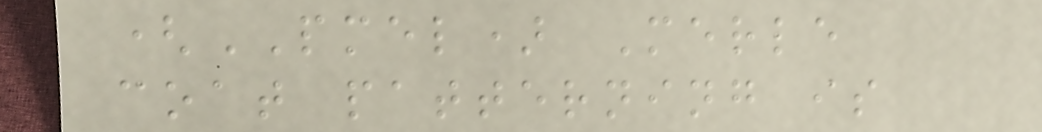(PMEL) Merle
coat patterning is
